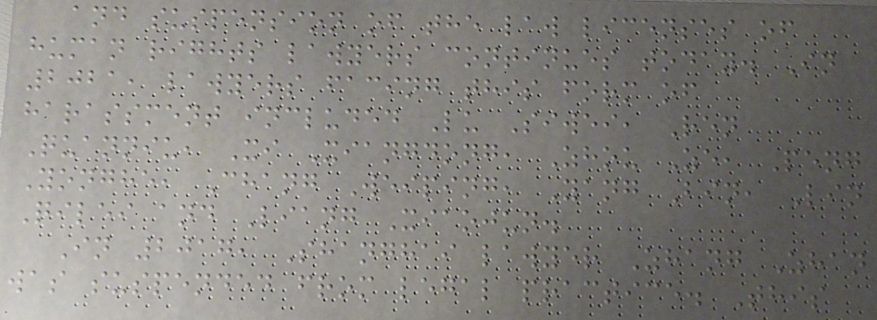and suspension of the law licenses of
human rights lawyers continues today. In
2021, lawyers facing this form of
harassment included Lu Siwei, Ren
Quanniu, Xi Xiangdong, Zhou Ze, Peng
Yonghe, Chang Weiping, Yang Bin, Lin
Qilei and Liang Xiaojun.
In 2017, Shanghai lawyer Zhang Zhan
was suspended from legal practice. This
